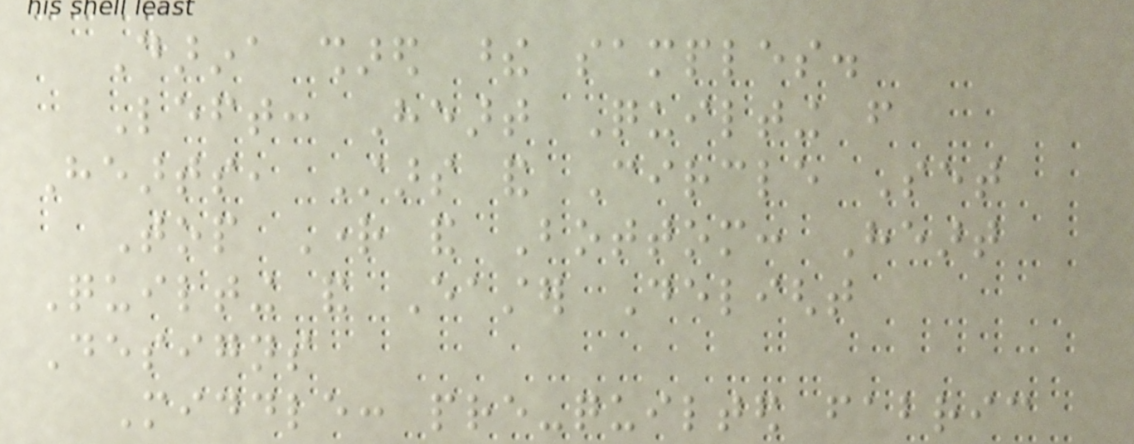Darina shared these samples.
Left: Heart Quilting from
Hearts, Stars and Circle Set
Top Right and Bottom: Heart
Quilting and Easter Delight
Designs
Middle: pre-quilted fabric
